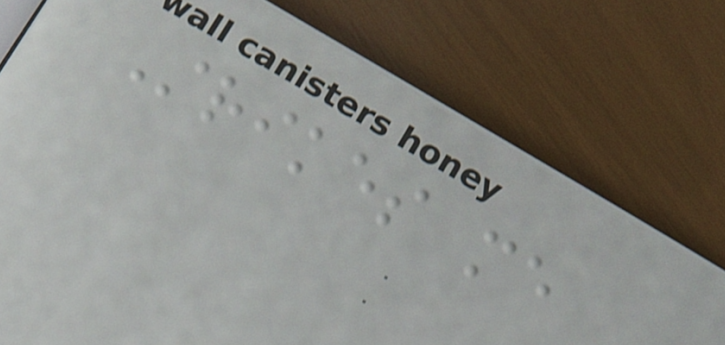Strikes me
